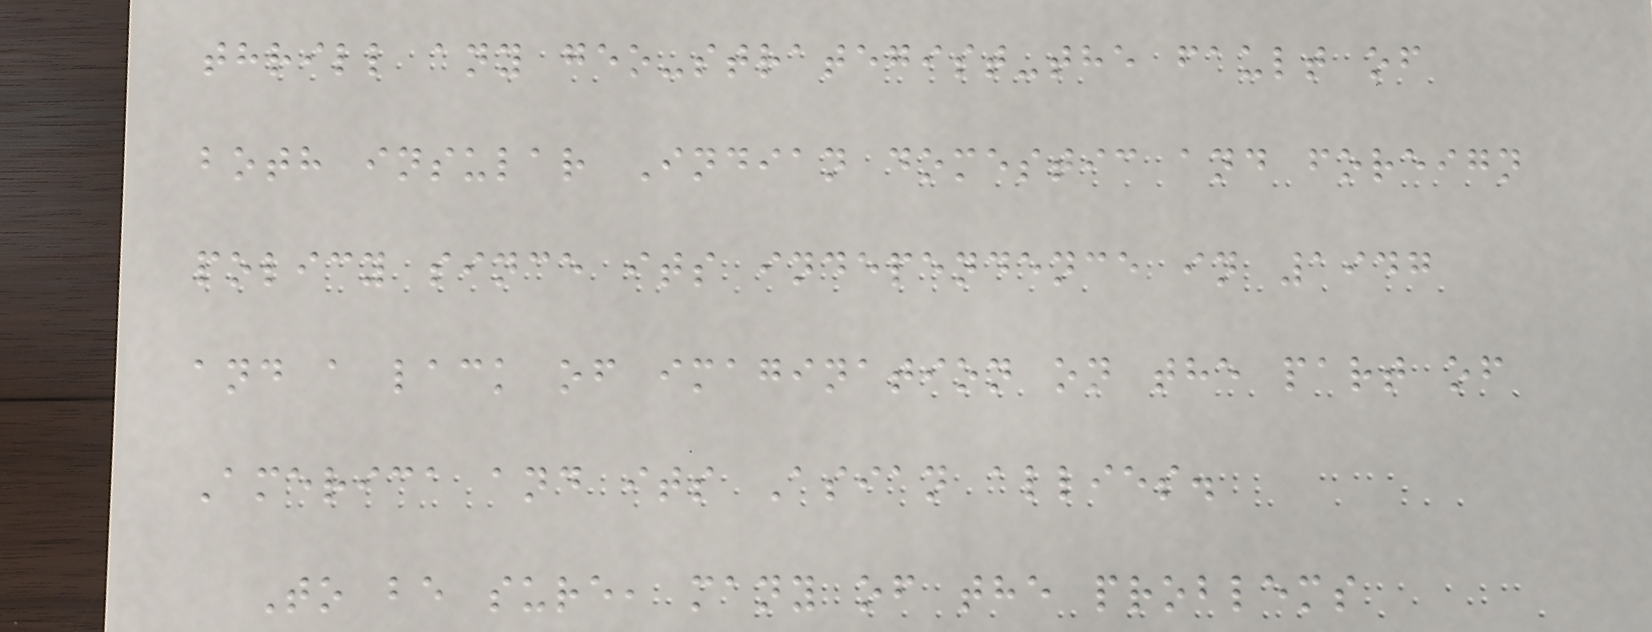thrill any geo-strategist-the fault of
both insular Indian domestic and foreign
policy since its independence in 1947
and a lack of imagination on the part of
America and its Asian allies.
To be sure, many of the problems
